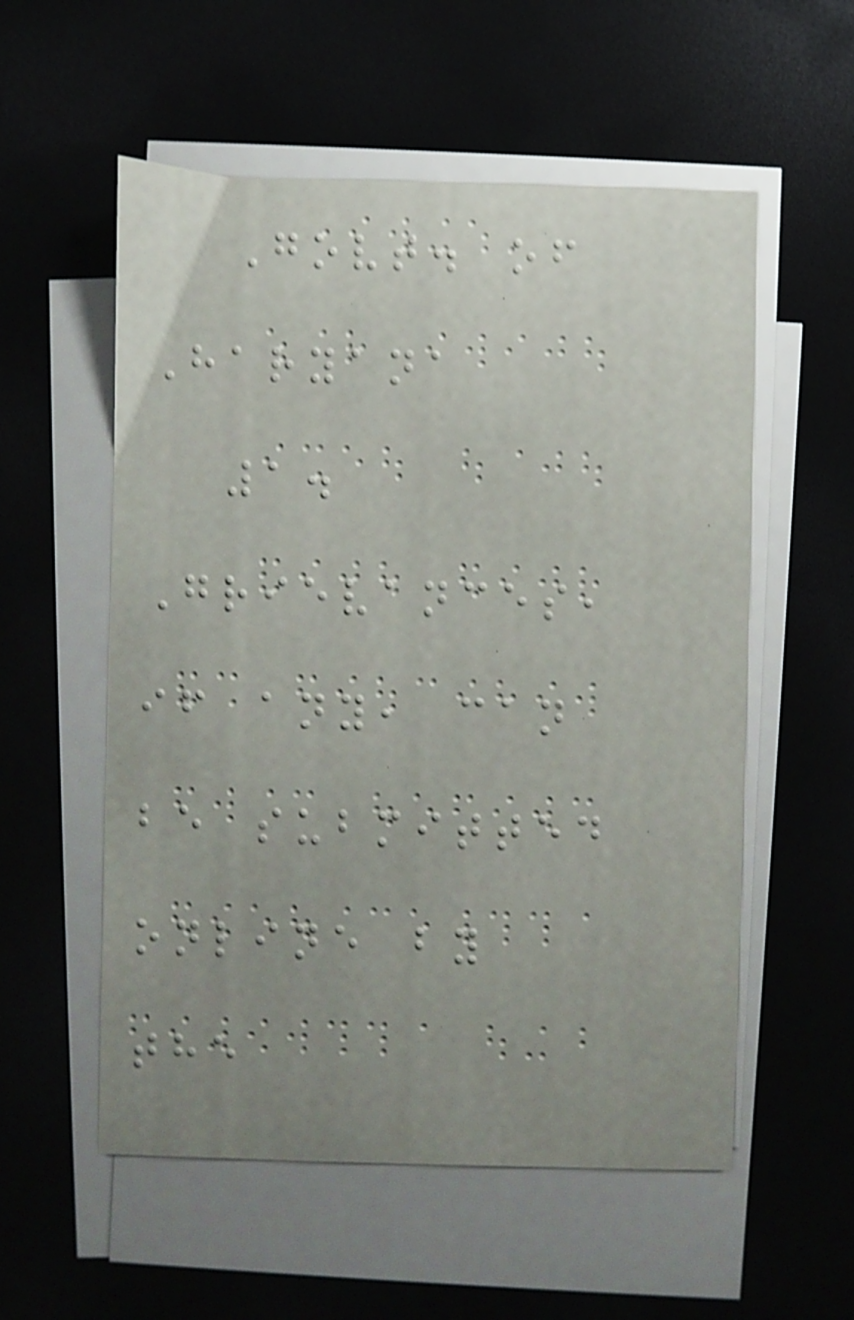Govt. of
Haryana
1.
Grievances,
if any, can
be submitted
online by
the
